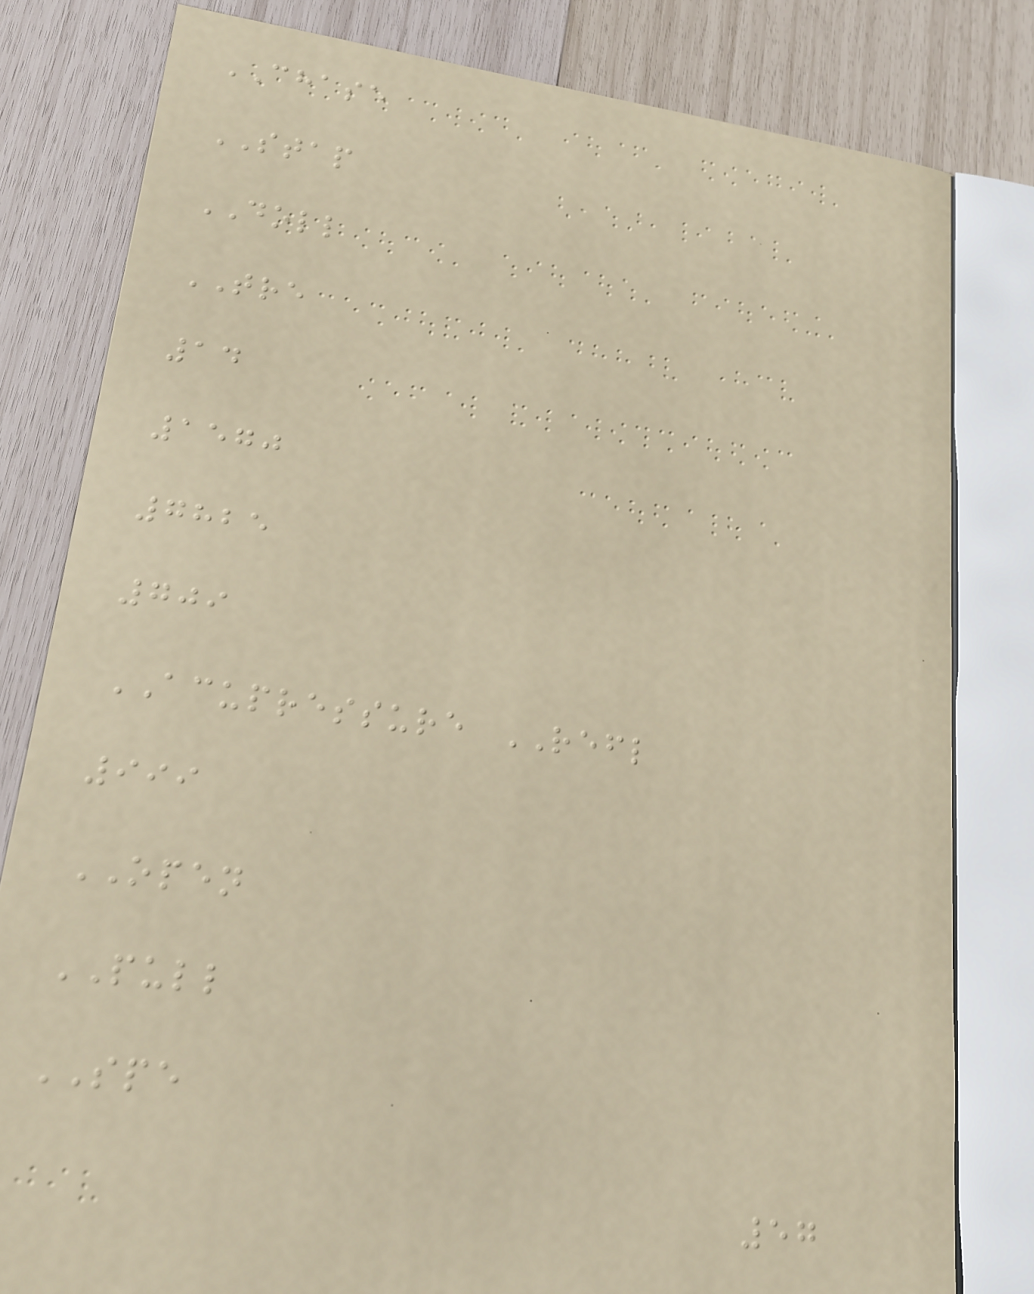CHASE
STAP
DOLL
TRE
14
1570
7825
709
ACUPRESSURE REFL
999
OPEN
PULL
SPE
57
